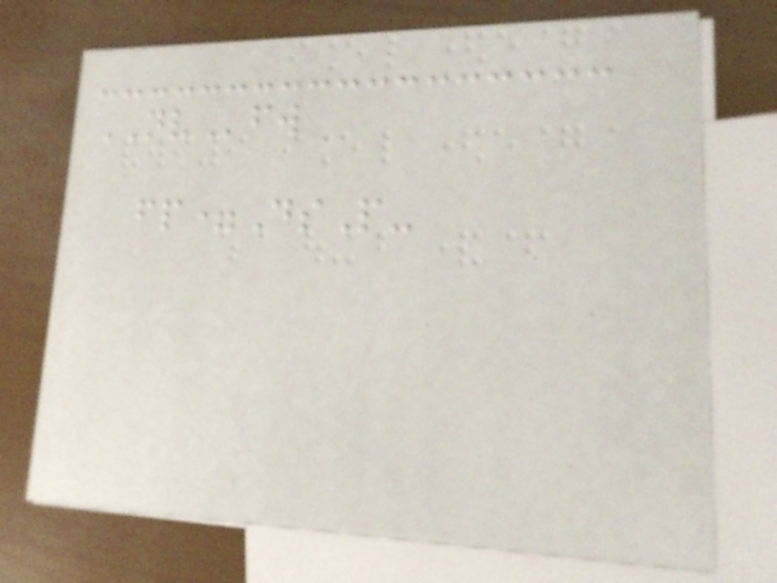NVfw
fp=DsP-
